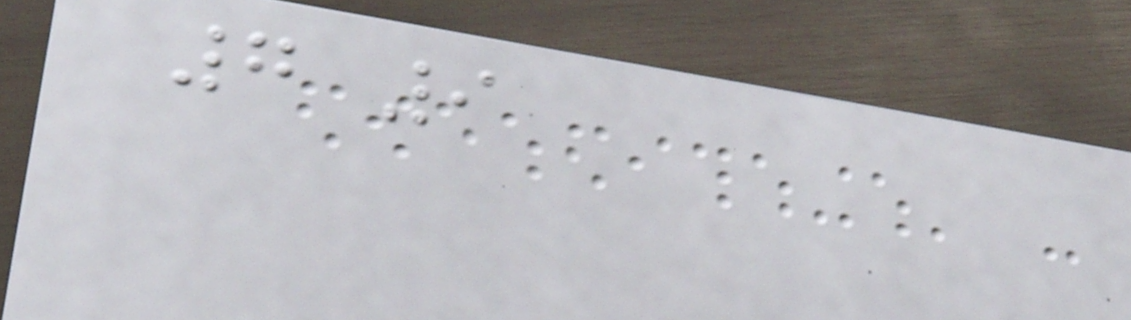7 9
